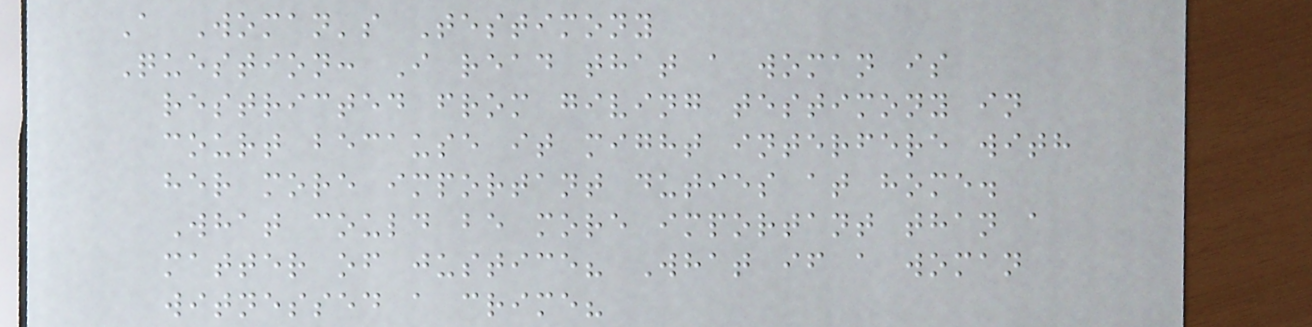A Woman's Testimony
Question: I read that a woman is
restricted from giving testimony in
court because it might interfere with
her more important duties at home.
What could be more important than a
matter of justice? What if a woman
witnessed a crime?
